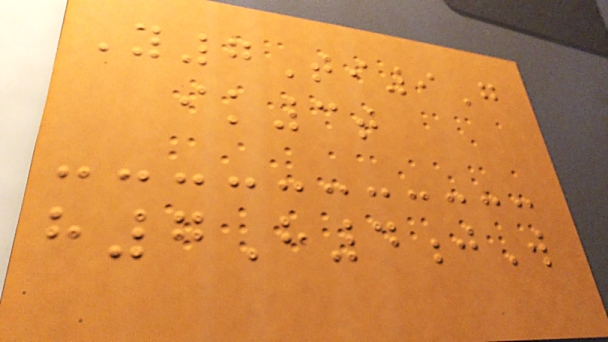Y7Ti9G
ik3t
h7H4jW
